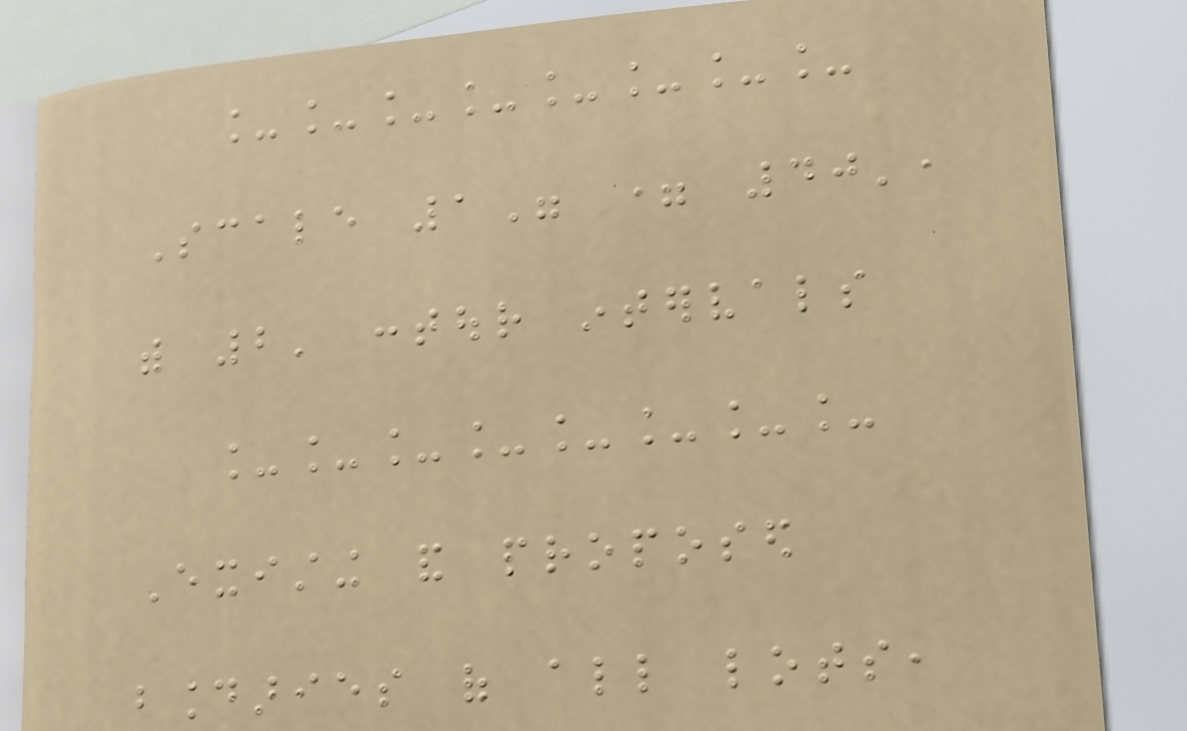________
Scale 1" = 40',
with 2' contour intervals
________
Existing and proposed
boundaries of all lots,
